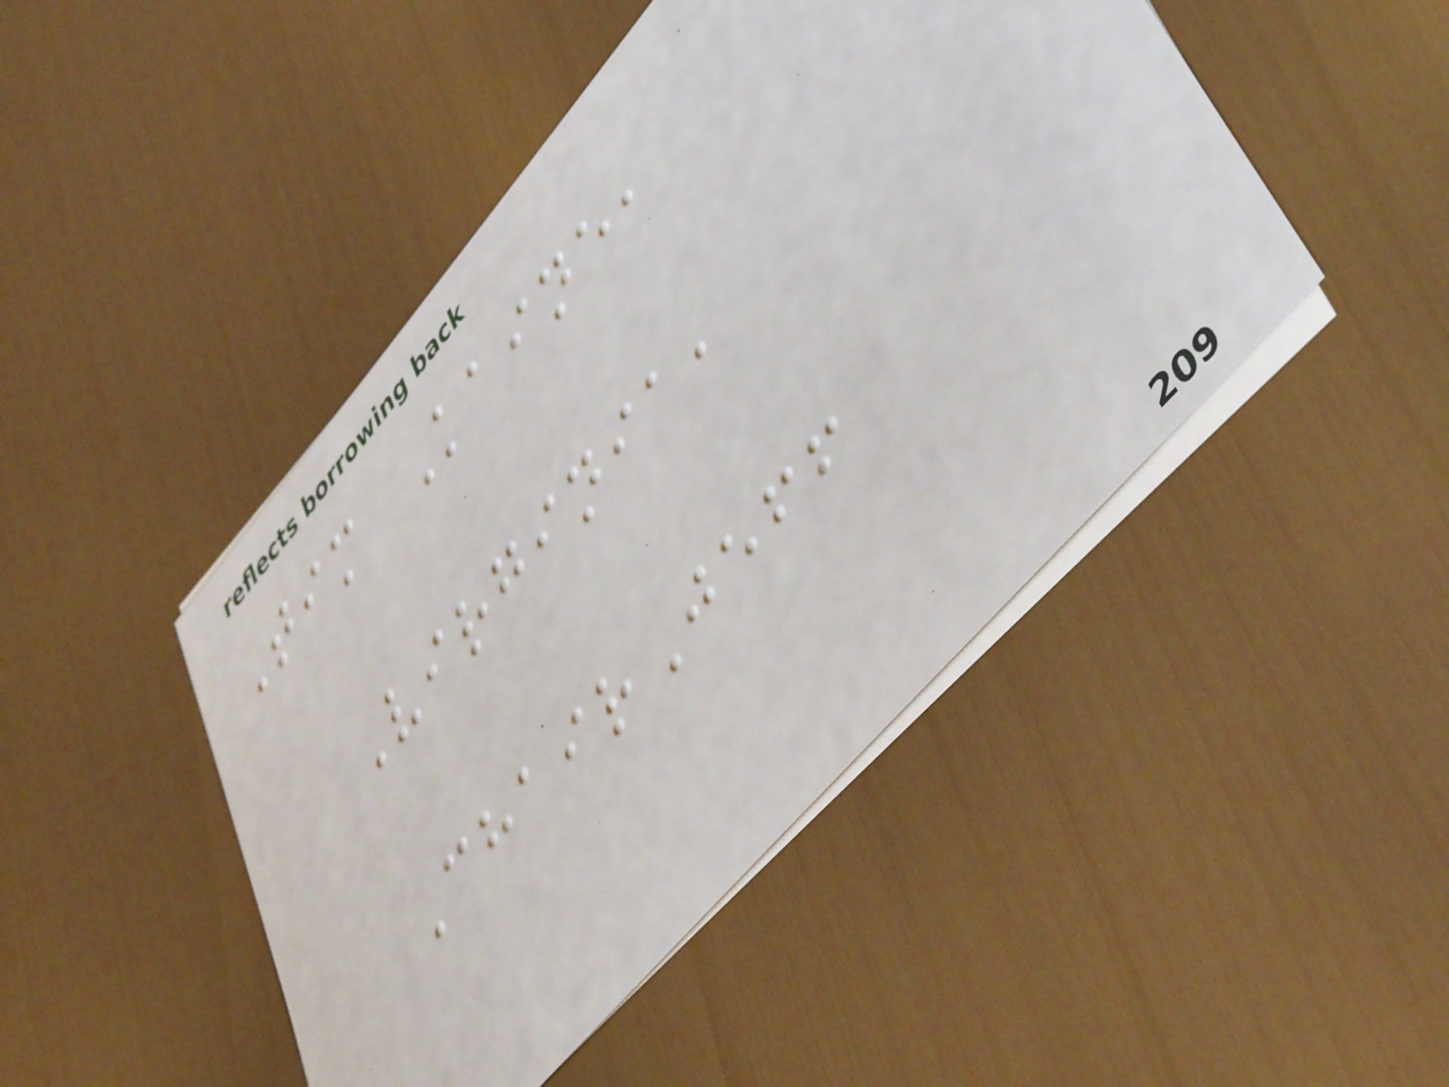Tim Kaine,
Virginia,
ChairJeff
